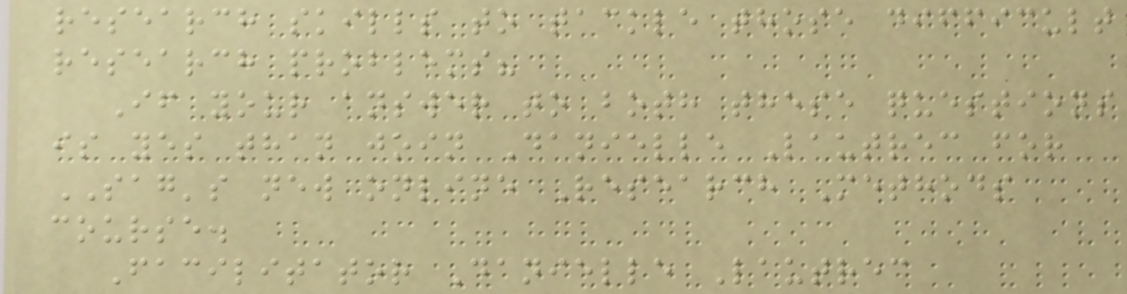research skills to tackle those difficult
research problems?
If your answer to both these questions
is yes than join Danielle Lautrec for
SAG's new online Research Methods
course.
Facilitator Danielle Lautrec
